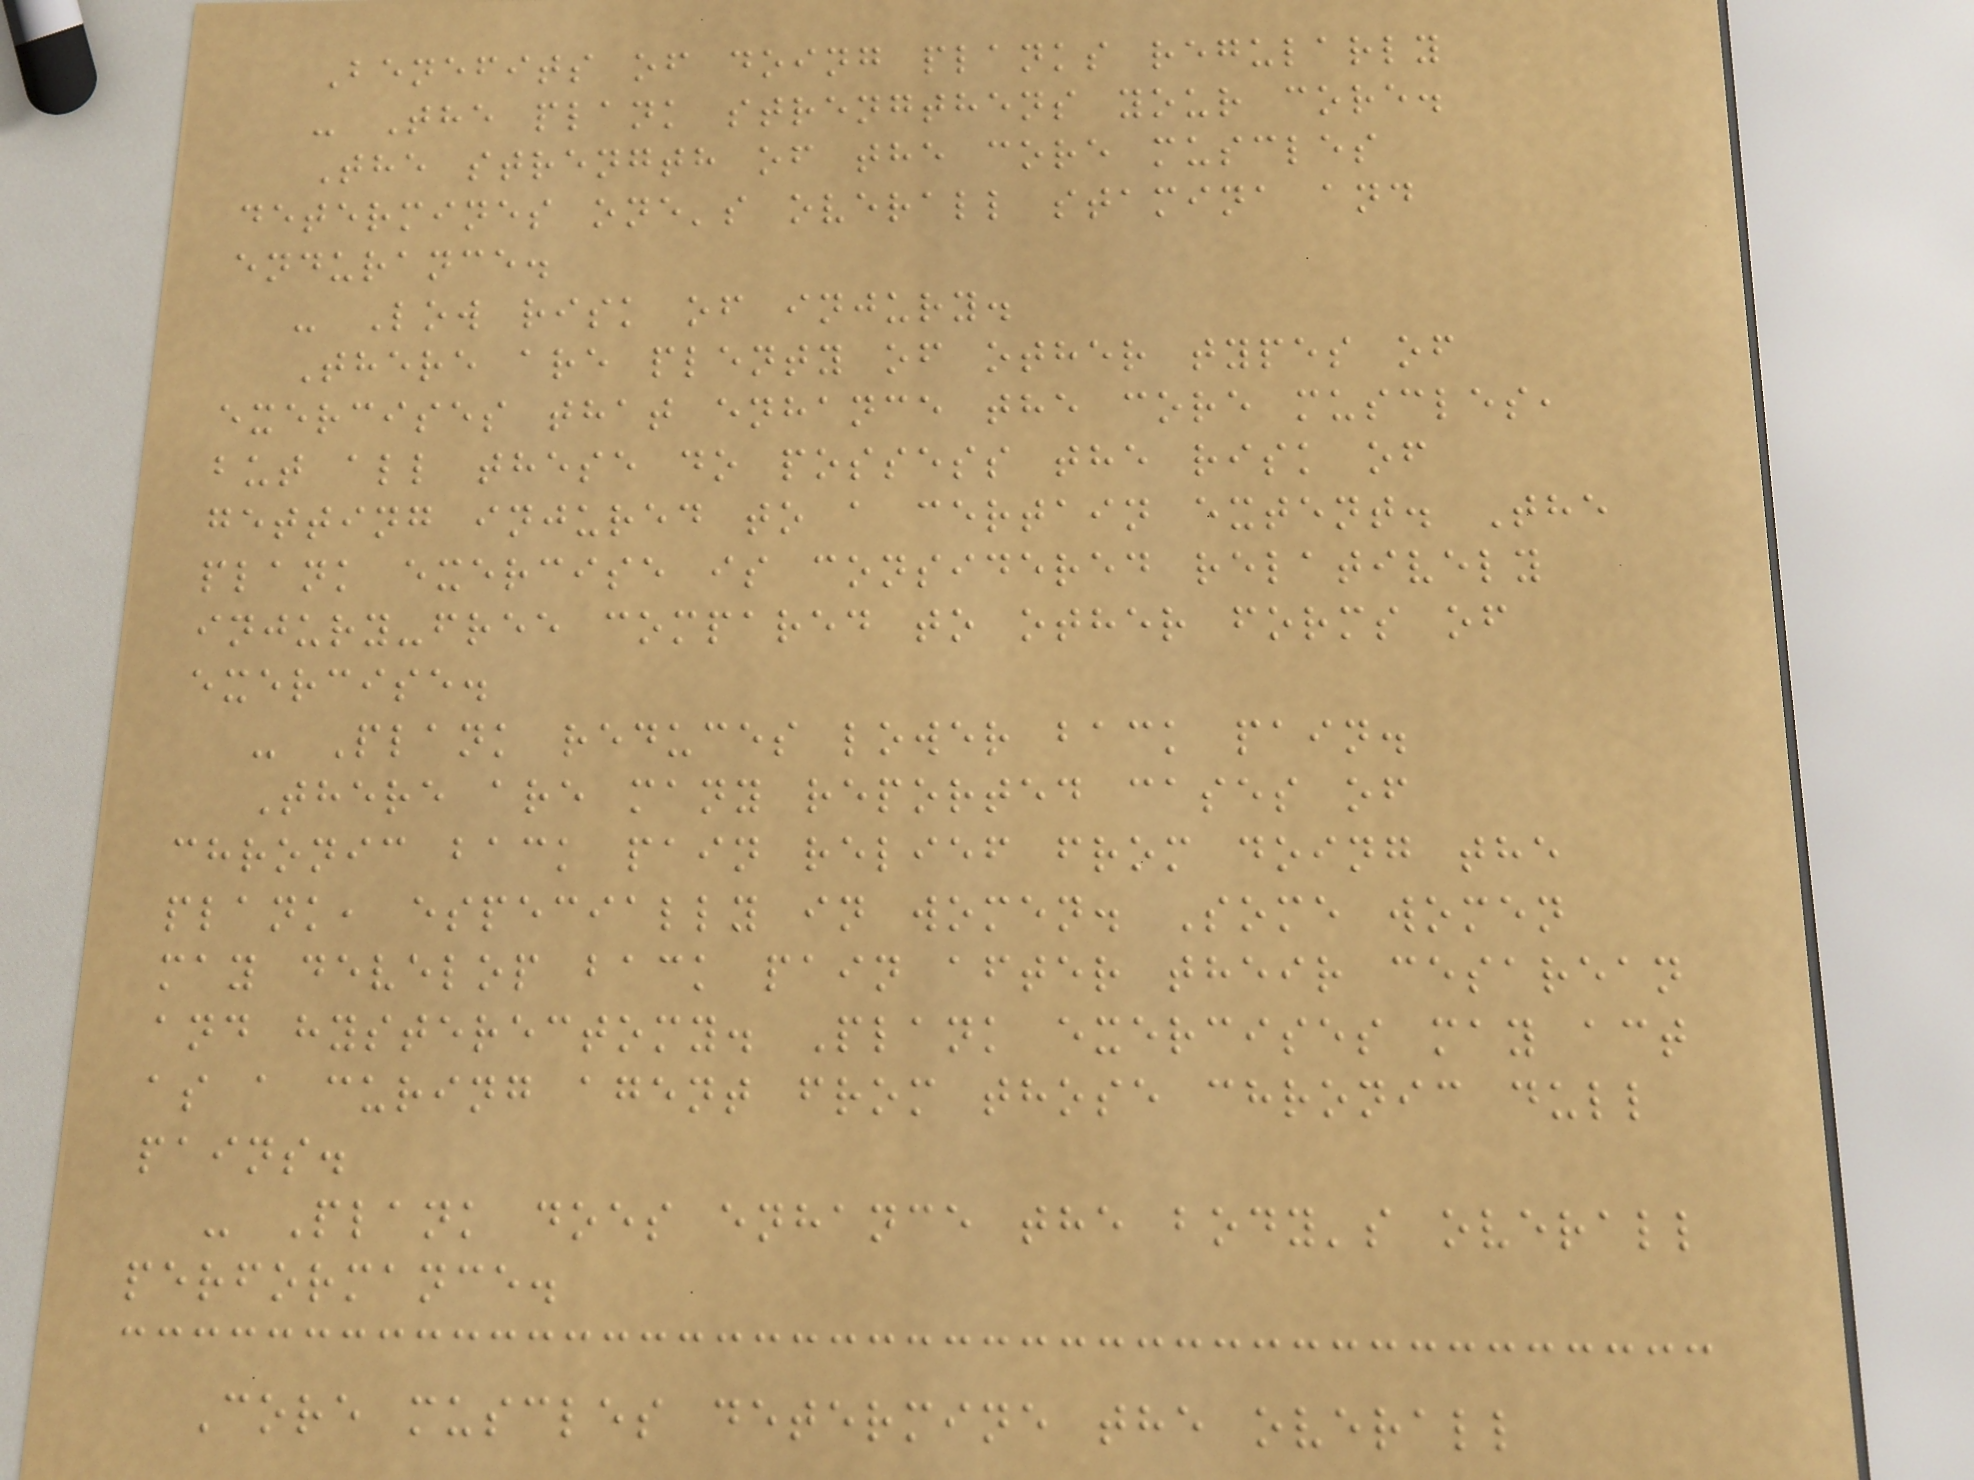Benefits of doing planks regularly
- The plank strengthens your core.
The strength of the core muscles
determines one's overall stamina and
endurance.
- Low risk of injury.
There are plenty of other types of
exercises that enhance the core muscles,
but all these do possess the risk of
getting injured to a certain extent. The
plank exercise is considered relatively
injury-free compared to other forms of
exercise.
- Plank reduces lower back pain.
There are many reported cases of
chronic back pain relief from doing the
plank, especially in women. Some women
may develop back pain after their cesarean
and hysterectomy. Plank exercises may act
as a curing agent from those chronic dull
pains.
- Plank does enhance the body's overall
performance.
Core muscles determine the overall
